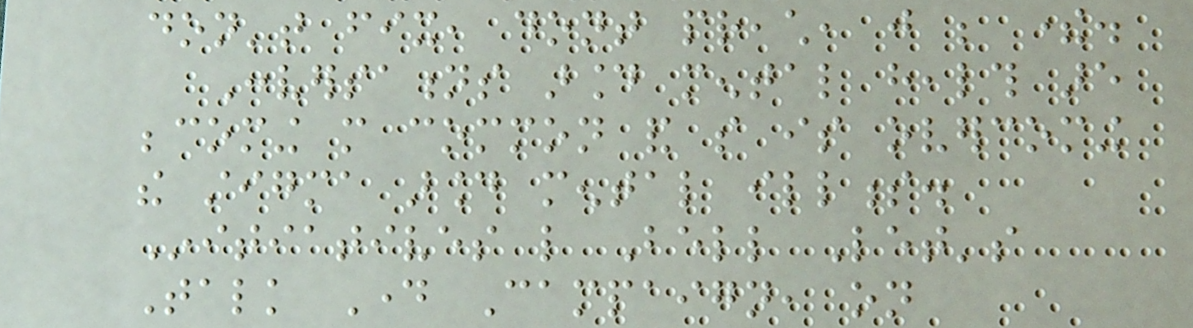don't fix, dont preach, just be there.
Conversations around mental health are
becoming more common and so is overcoming
the stigma around mental illness.
Initiatives like Bell Let's
Talk Day Campaign, on
